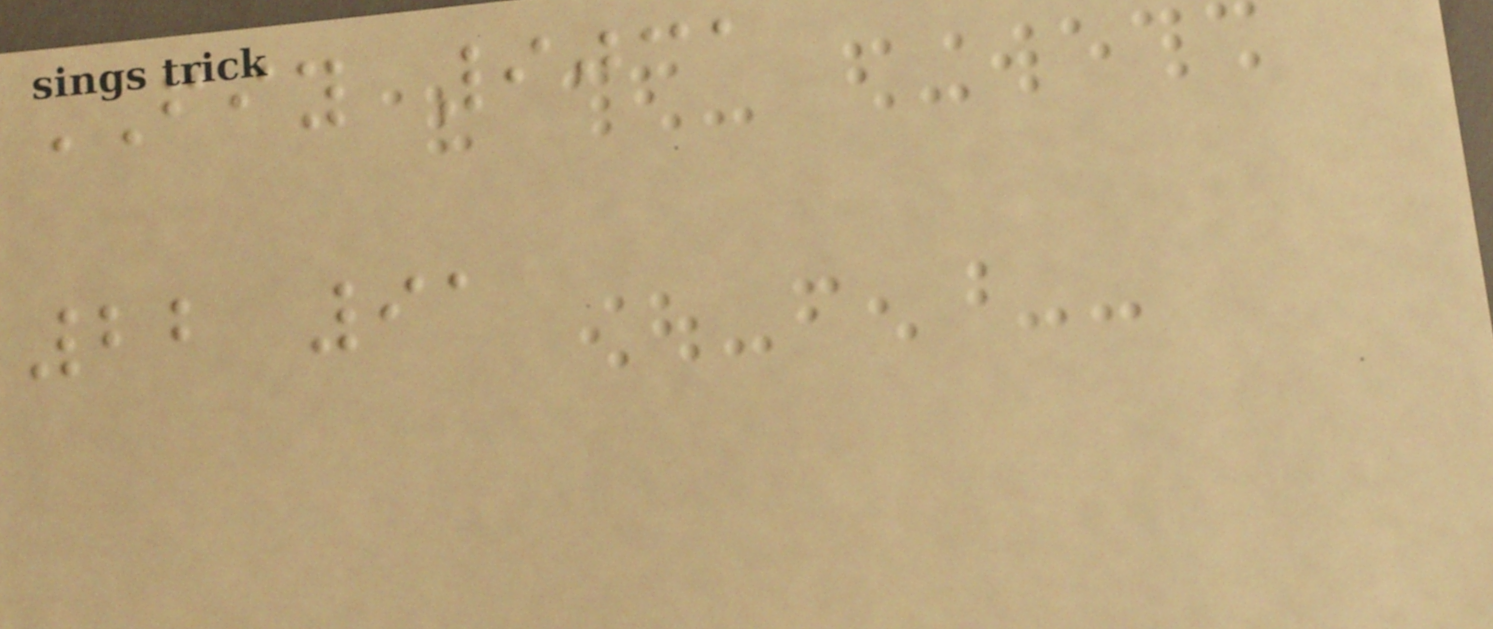FIY 9031
22 91
